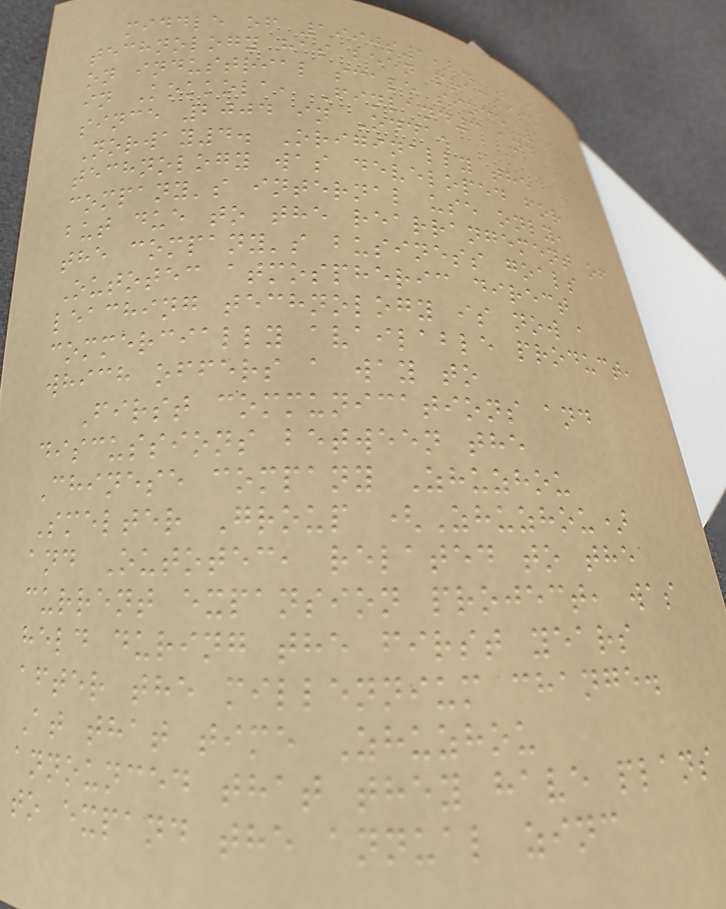middle of 1990s1,2. This
technology has been practised
on industrial scale since 1998
in Kokkola, Finland3 and
since 2004 in Odda,
Norway4. Originally the
technology was developed for
company's internal use only,
but due to the rearrangement of
the company's business goals
Outotec atmospheric direct
leaching technology is now a
commercially available product,
which offers a way to
First communications and
discussions between the
Chinese company Zhuzhou
Smelter Group (Zhuzhou)
and Outotec, related to the
current expansion project, was
held during the first years
after the millennium change.
At that time Zhuzhou
announced that they have plans
to expand the annual zinc
